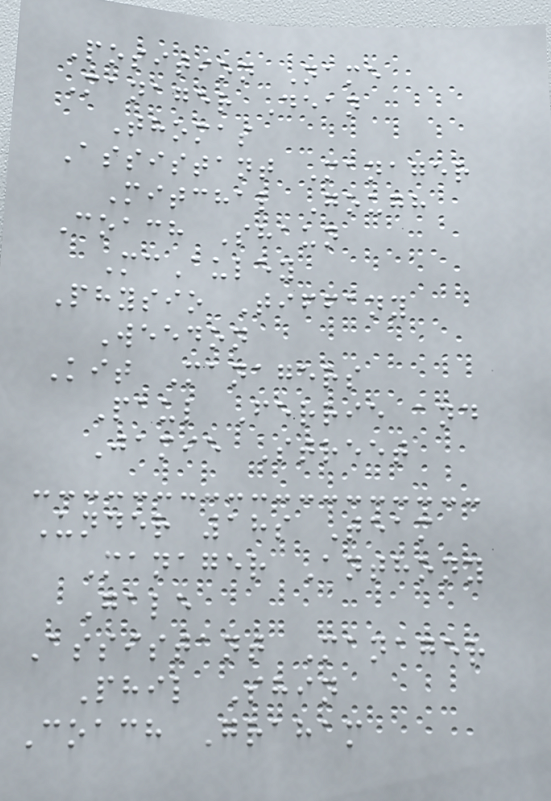Position Name
Manager Dean
Thomas
Assistant Manager
Mitchal Gough
Coach Shaun
McAuley
Physio Tiffany
Weedon
Kit Managers
Paul Ferrie and
Jamie Street
Under 18s Team
Manager Anthony
Gale
Assistant Manager
Phil Shin
Coach Graham
